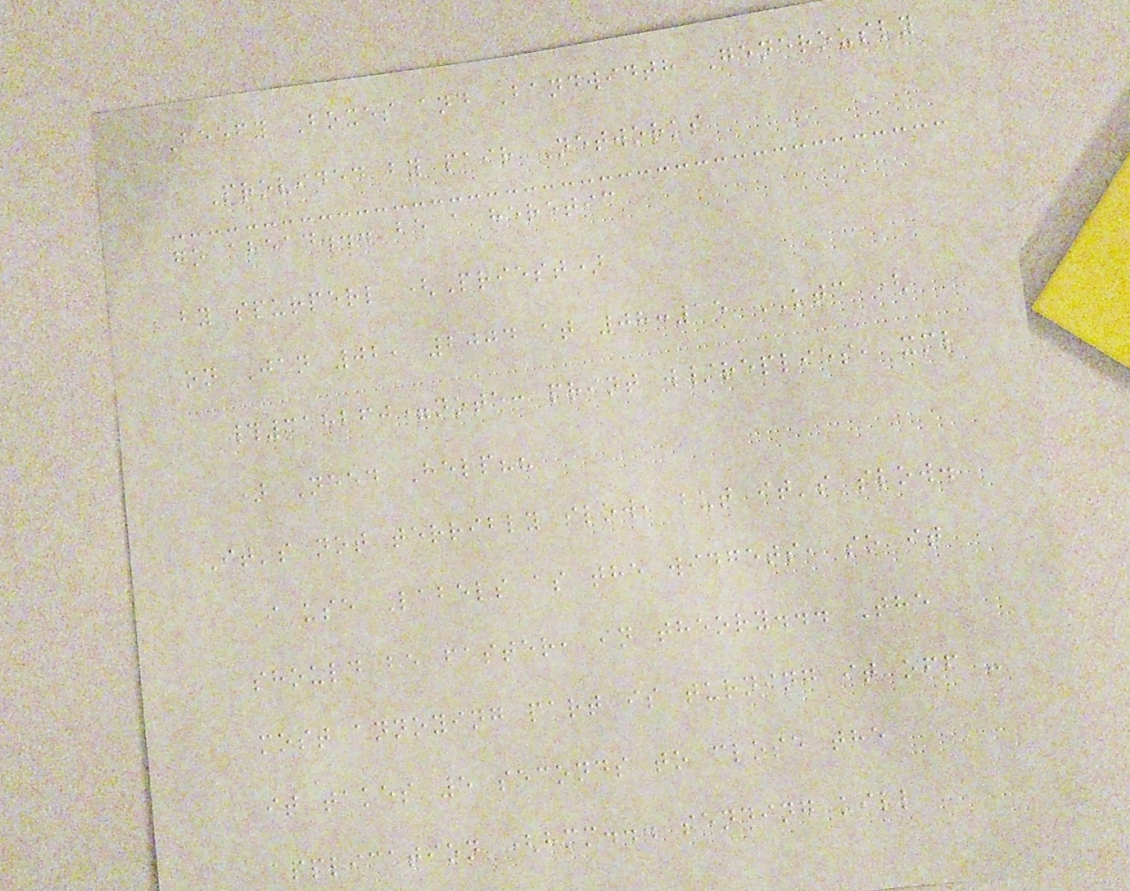Beefy Boxes and Bandwidth Generously
Provided by pair Networks
go ahead... be a heretic
by spurperl (Priest)
on Jan 02, 2004 at 08:15 UTC (
#318260=note: print w/replies, xml
) Need Help??
It's not terribly slow, but it's slow.
I use Labels as the widgets, so it
should be faster, in theory... The
most annoying part is turning it off -
it takes 5 seconds to close the
application (hmm... sending kill
